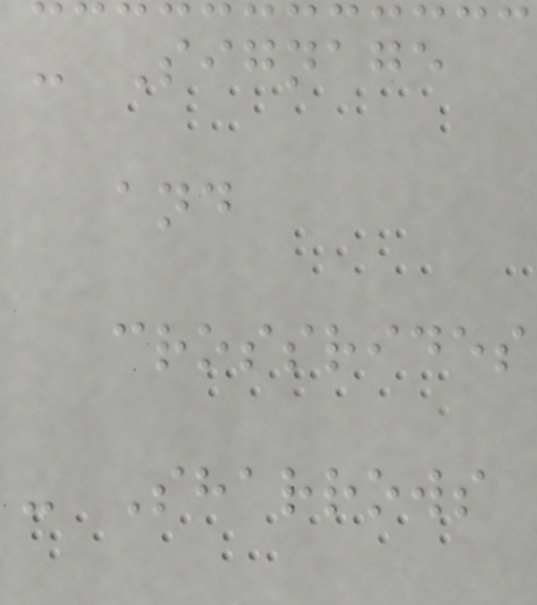- Signage
and
crossrides
- Sharrows
